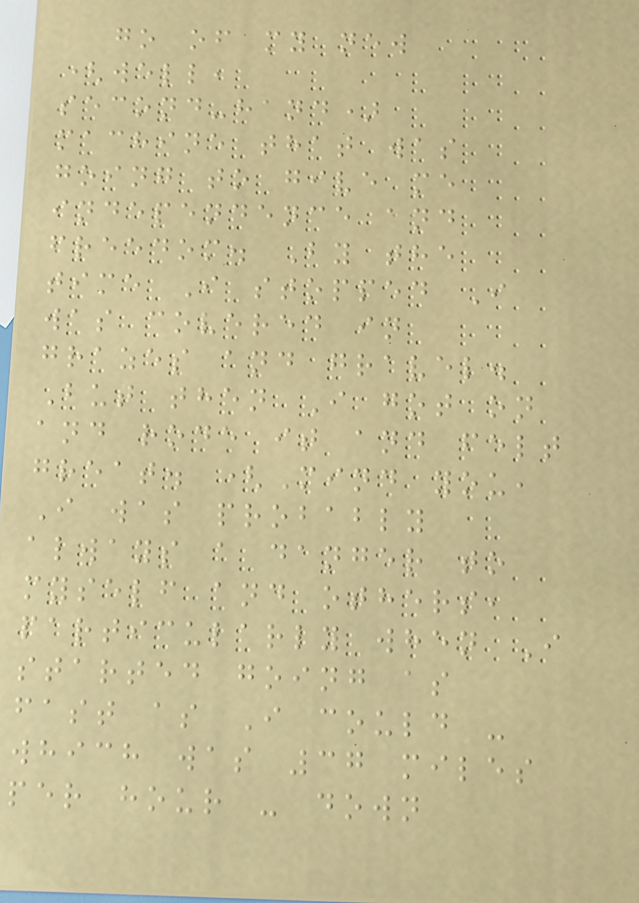go of my new
(well,
second-hand)
machine that was
going to give me
independence and
freedom. By the
time I stopped I
was covered in
grazes and gravel.
But then I got on
and rode it and felt
great. (Mind you,
I was probably
always a danger to
myself and others,
particularly when I
started going as
fast as I could -
which was 37 miles
per hour - down
